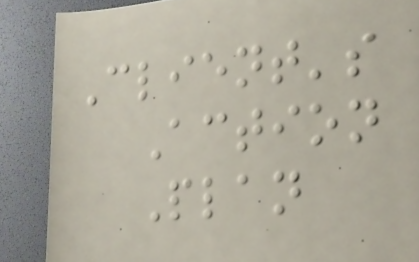Client's
Action
Plan
